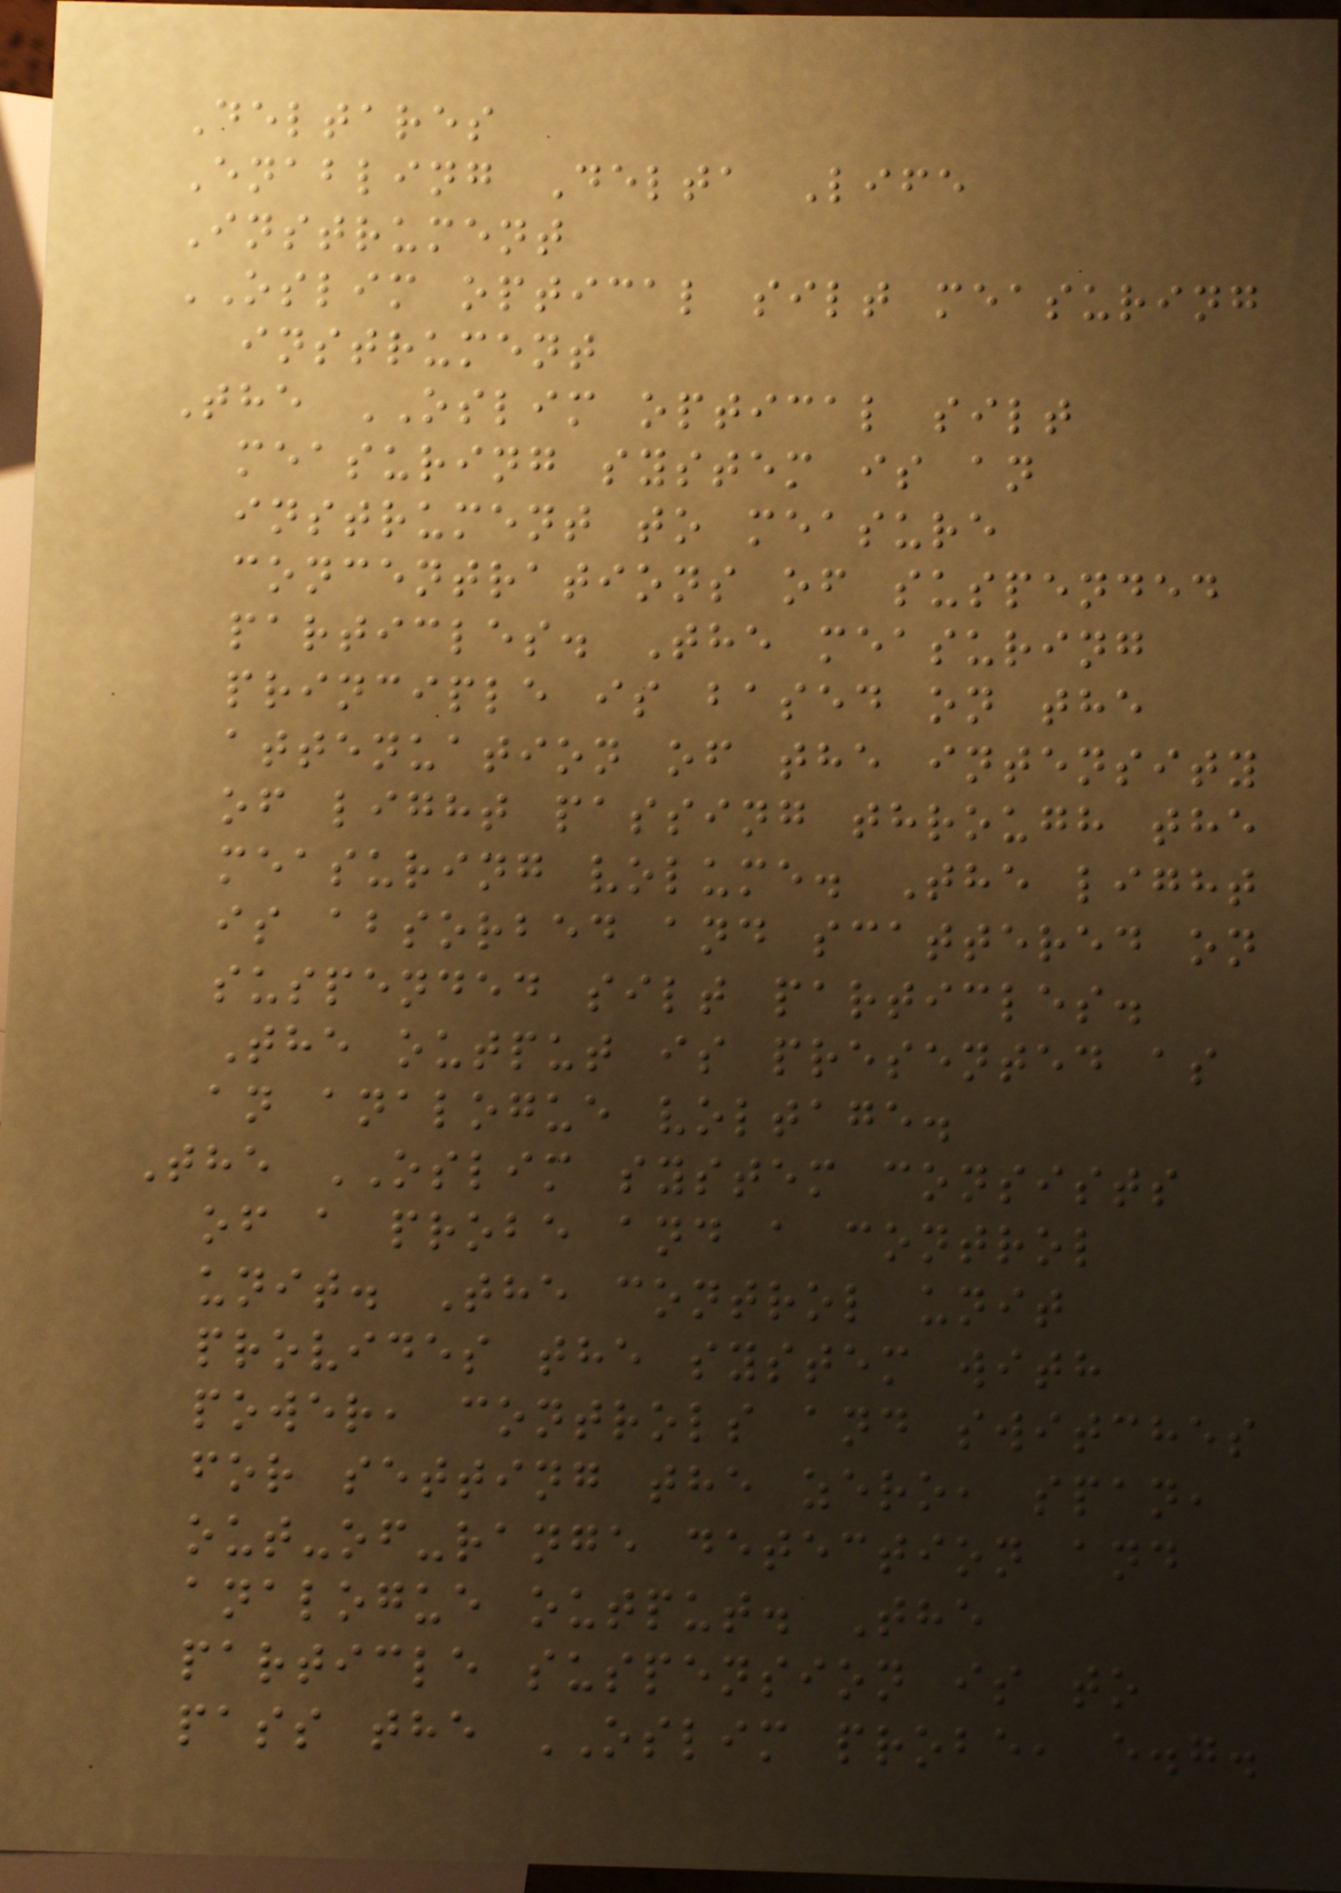Deltares
Enabling Delta Life
Instrument
OSLIM optical silt measuring
instrument
The OSLIM optical silt
measuring system is an
instrument to measure
concentrations of suspended
particles. The measuring
principle is based on the
attenuation of the intensity
of light passing through the
measuring volume. The light
is absorbed and scattered on
suspended silt particles.
The output is presented as
an analogue voltage.
The OSLIM system consists
of a probe and a control
unit. The control unit
provides the system with
power, controls and switches
for setting the zero, span,
out-of-range detection and
analogue output. The
particle suspension is to
pass the OSLIM probe, e.g.
